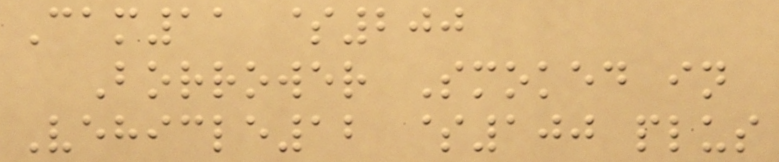Cam11 $200
Borrower Smoked in
Vehicle12 $100 plus
